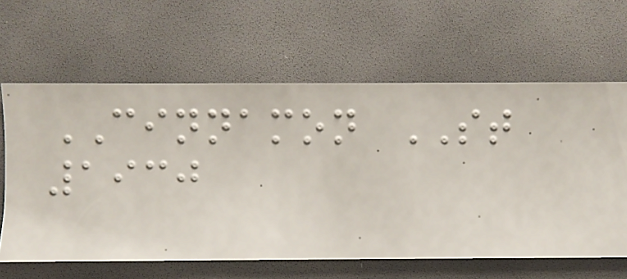CINNAMON ST
1930
